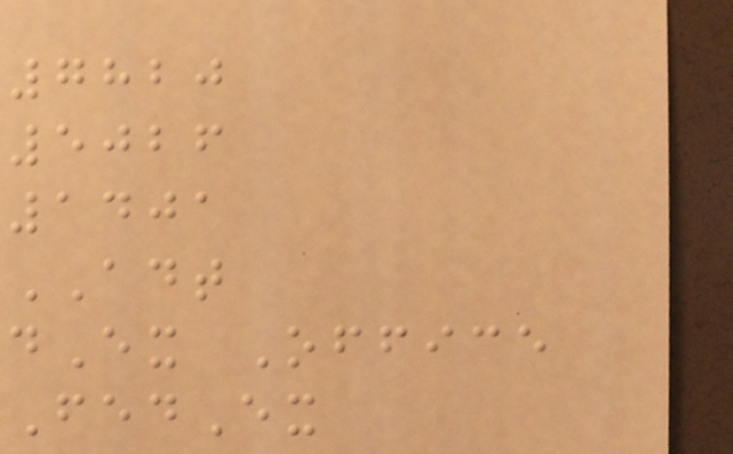7820
5026
1401
ADT
dEx Office
FedEx
